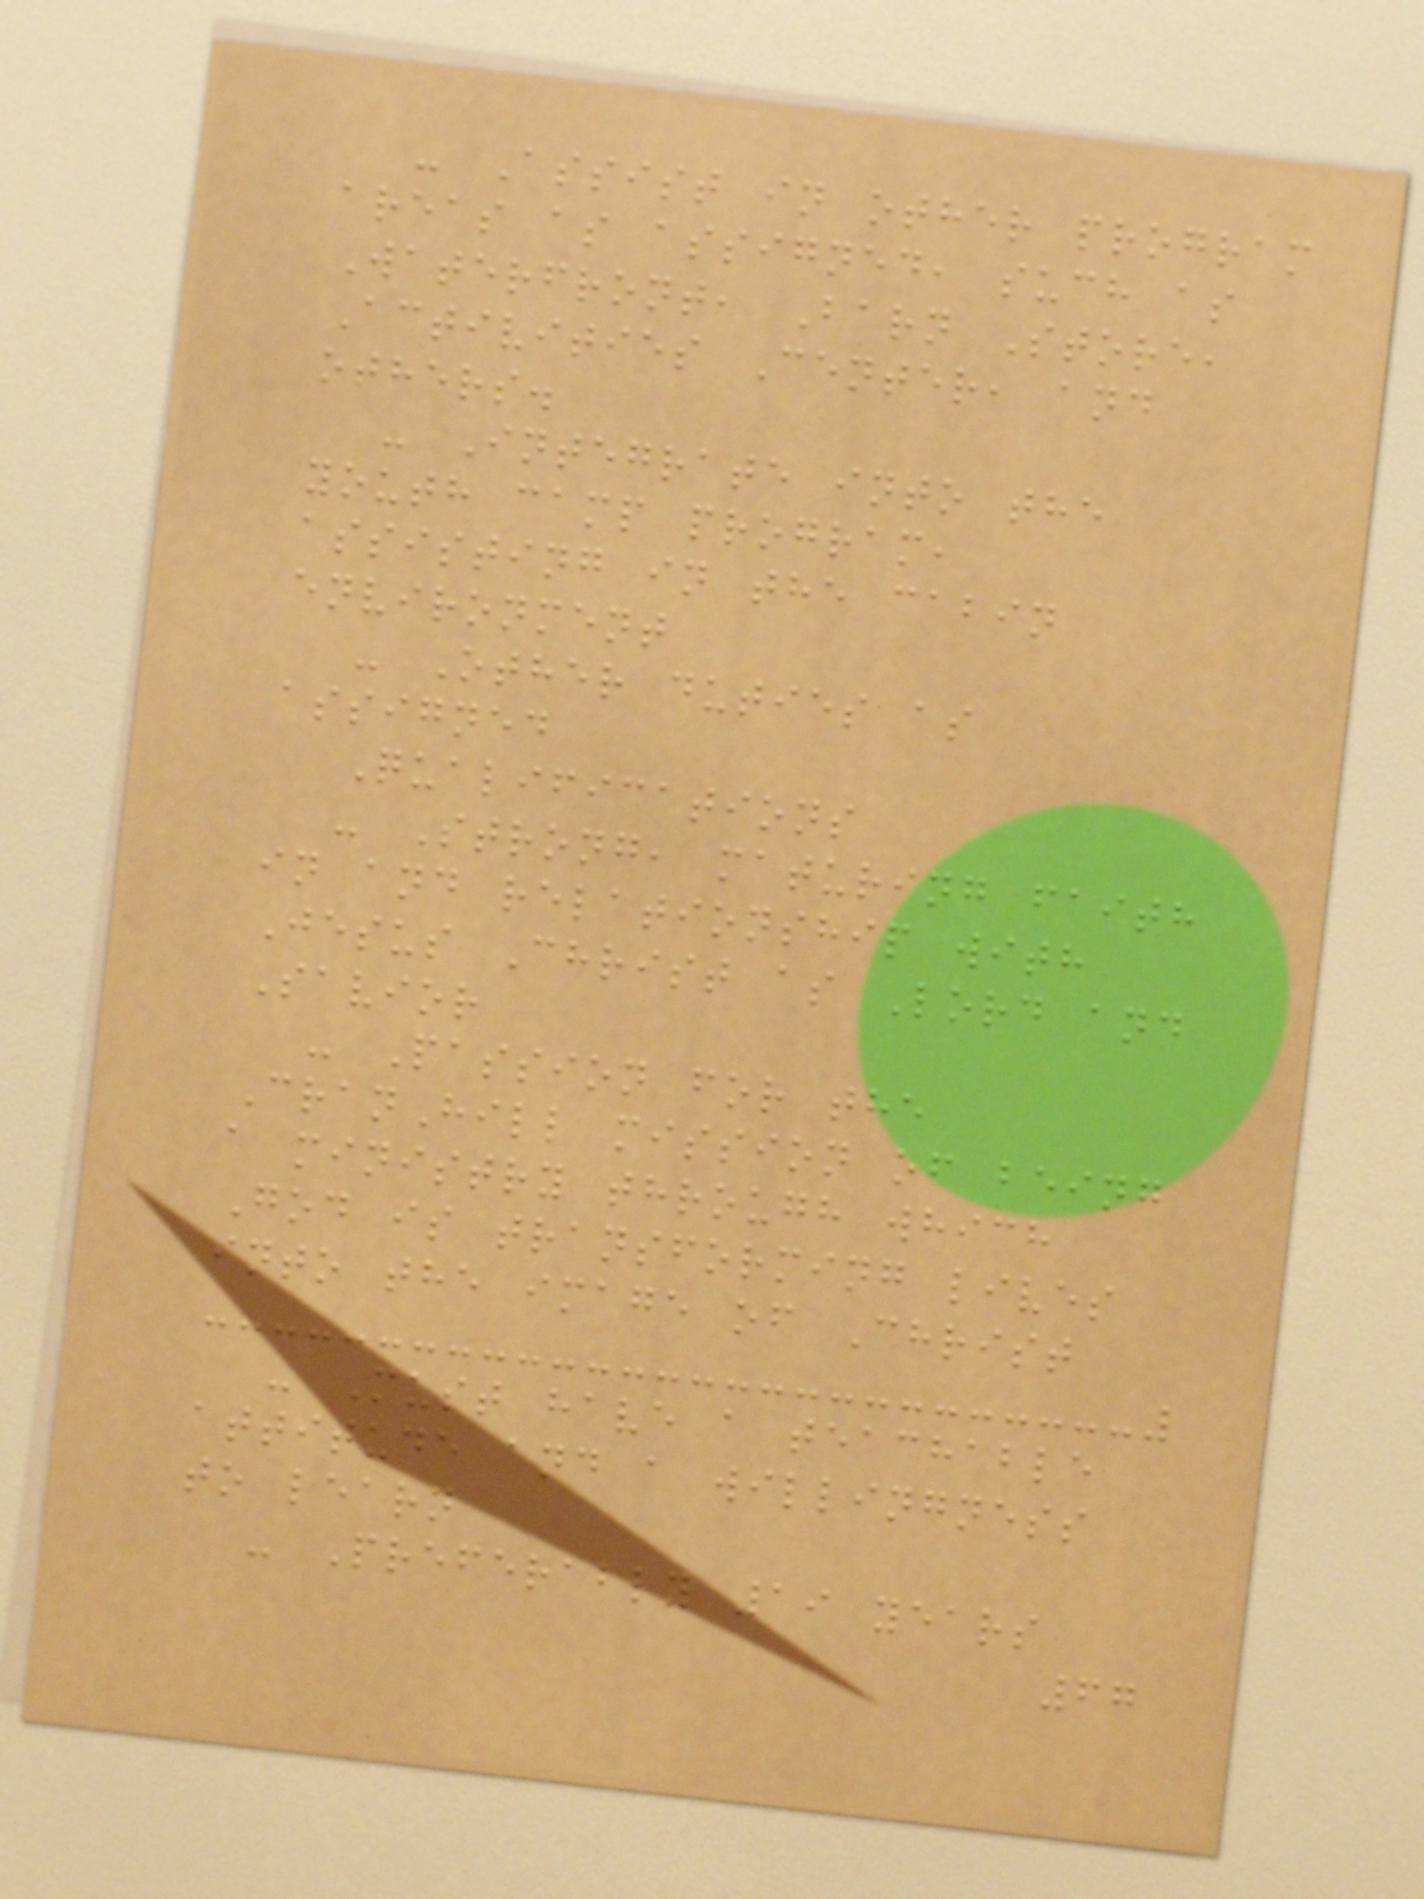- Assist in other program
areas as assigned, such as
Waterfront, Barn Store,
Activities Center, and
others.
- Integrate into the
youth camp program,
assisting in the cabin
environment
- Other duties as
assigned
Qualifications
- Strong, maturing faith
in and relationship with
Jesus Christ as Lord and
Savior
- Passion for the
CranHill mission of being
a ministry through which
God is transforming lives
into the image of Christ
- Must have a teachable
attitude and a willingness
to learn
- Preferably 19 years
67
